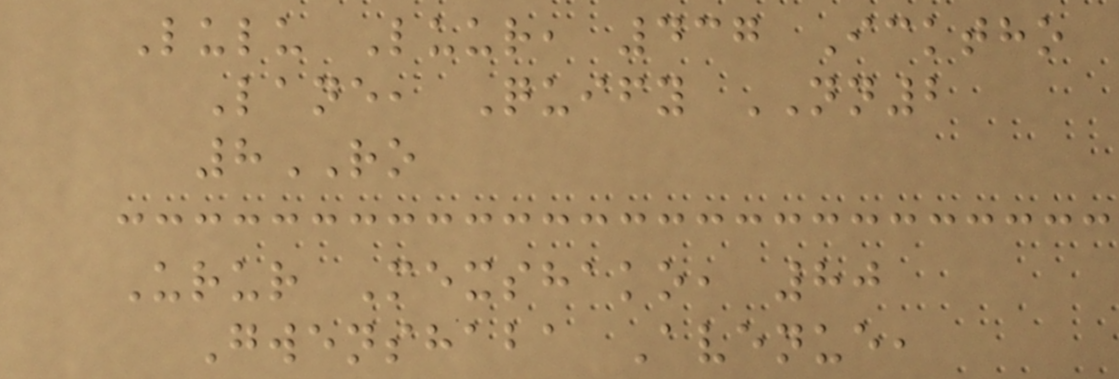Lulu Luur, 437 Icktho
Lane, Quify NN2
8RO
Urur Mexshako, 80
Gwenshaba Avenue,
